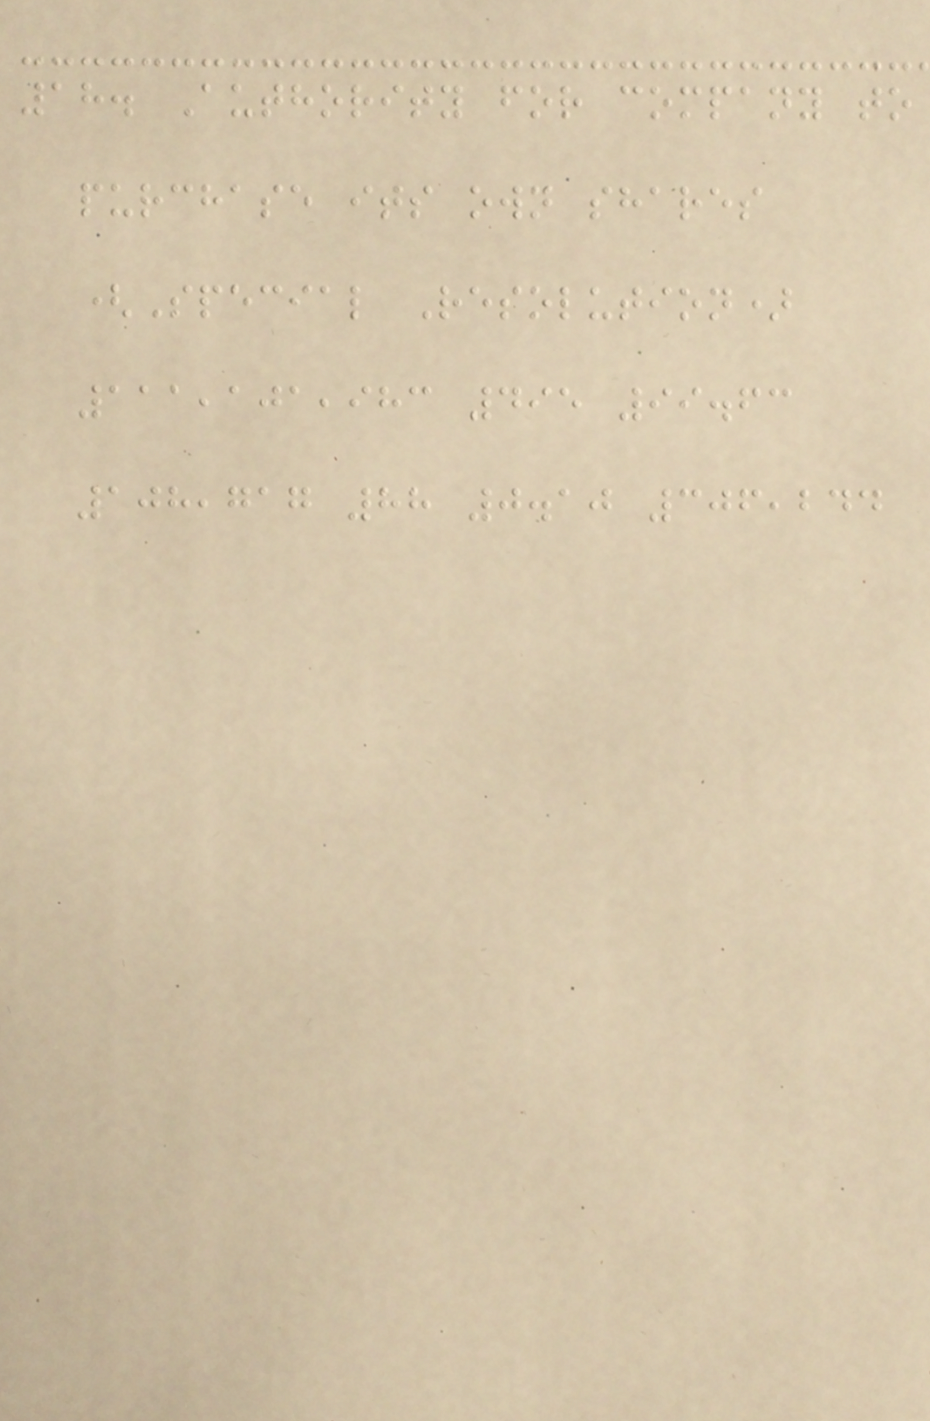18. Authority for company to
purchase its own shares
(Special Resolution)
111,101,983 495 99.63
108,717 88 0.10 306,244
